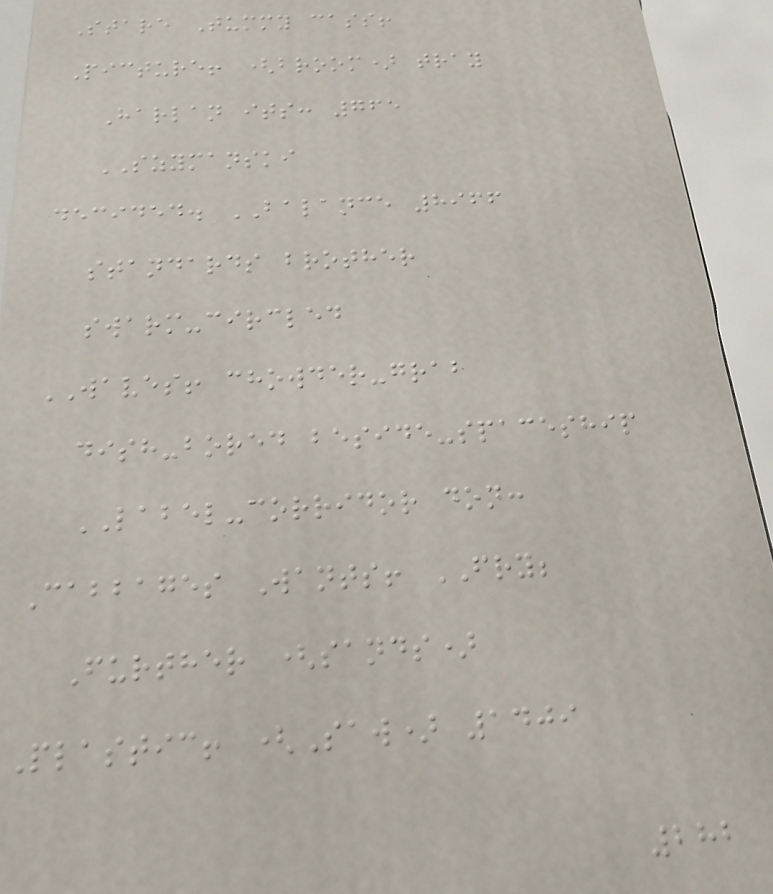Stare Tummy cass!
Picture! (broom) tray
Harlan its: 765
SZYMANSKI
decided. BALANCE 8966
standards brother
swarm-circled
WAVES! chowder-grab
dish-bored beside-spaceship
LABEL-corridor don:
Cabbages Wants! FRY;
Further (sands)
Plastic! (Saw) 1409
282
